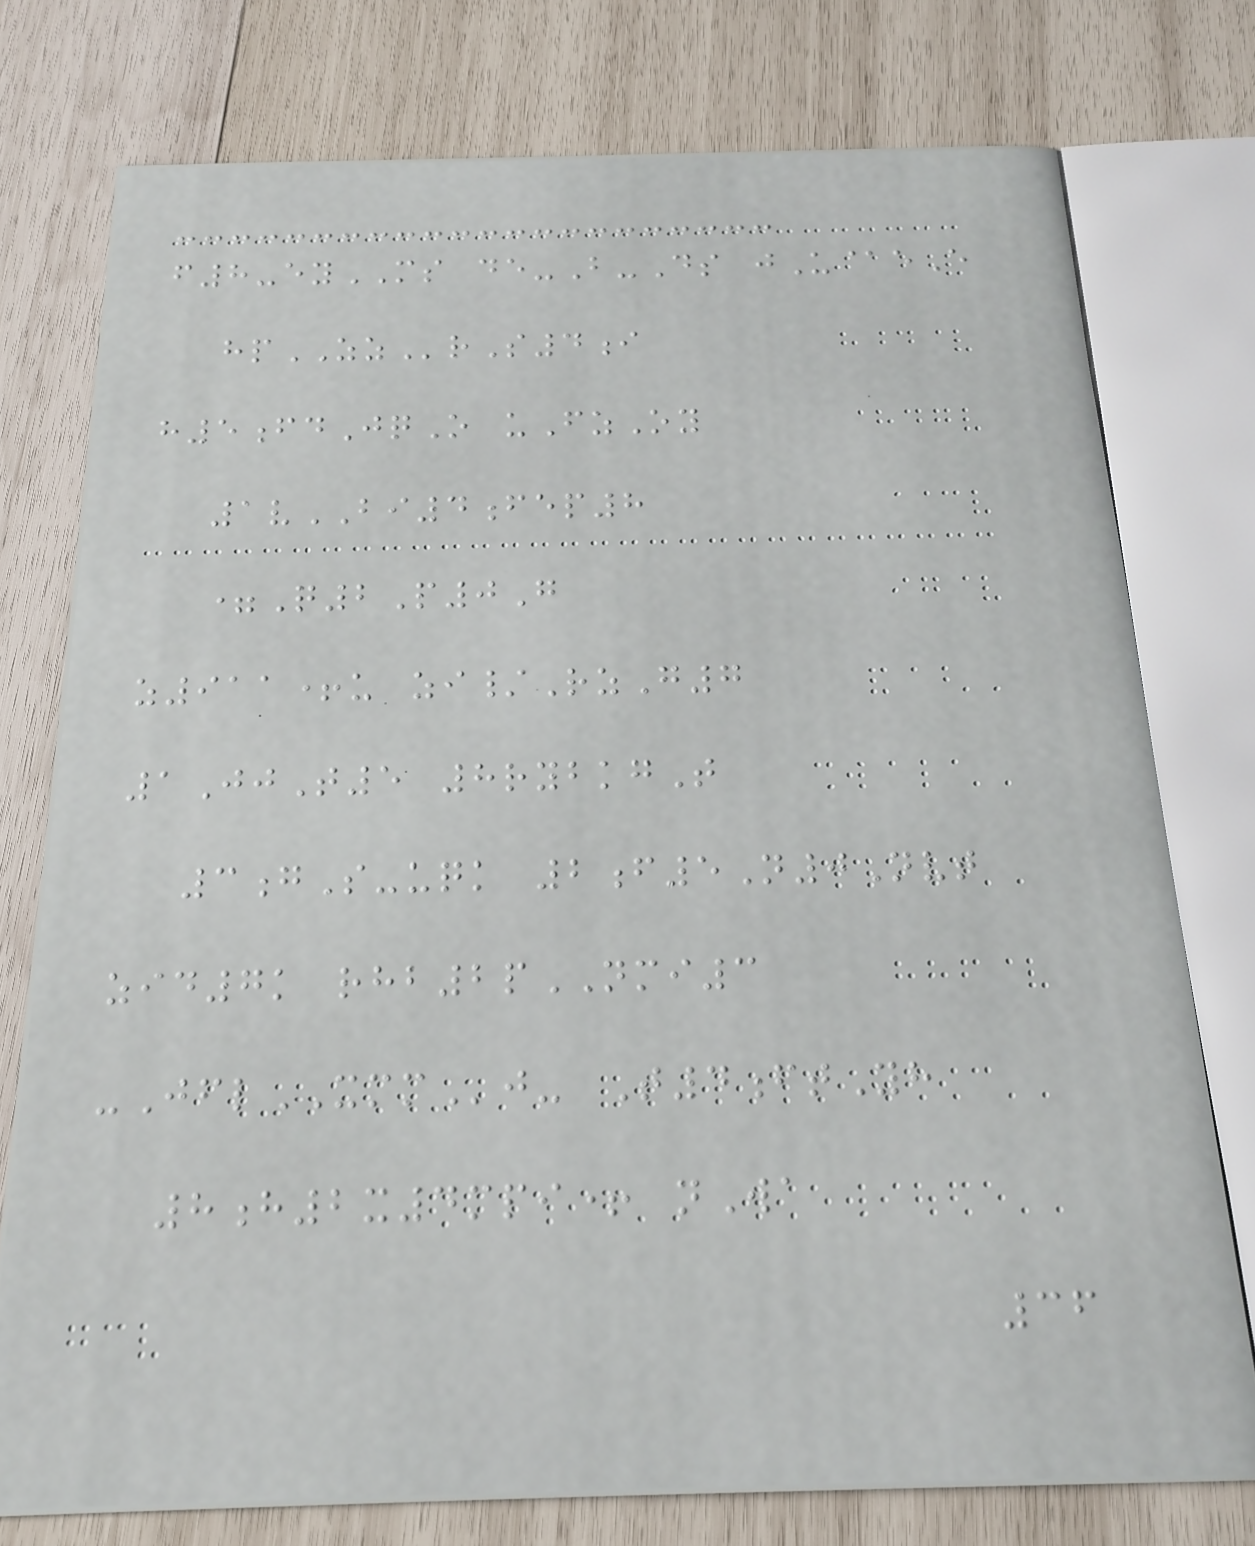f8-eyMS de-B-Ds jU@eE
hpZZrS4i
h5fdJqO uFzOy
1vBI4fep8
=Q2P0G
z911+u zi/RzG7
1JjT5 8rybkgT
3gS-uqk 2f5N0Nvt
zid7k rhb2pNMI3
-JflXMMj- T4ftYh
8h2x4mpi+ nWa
36
